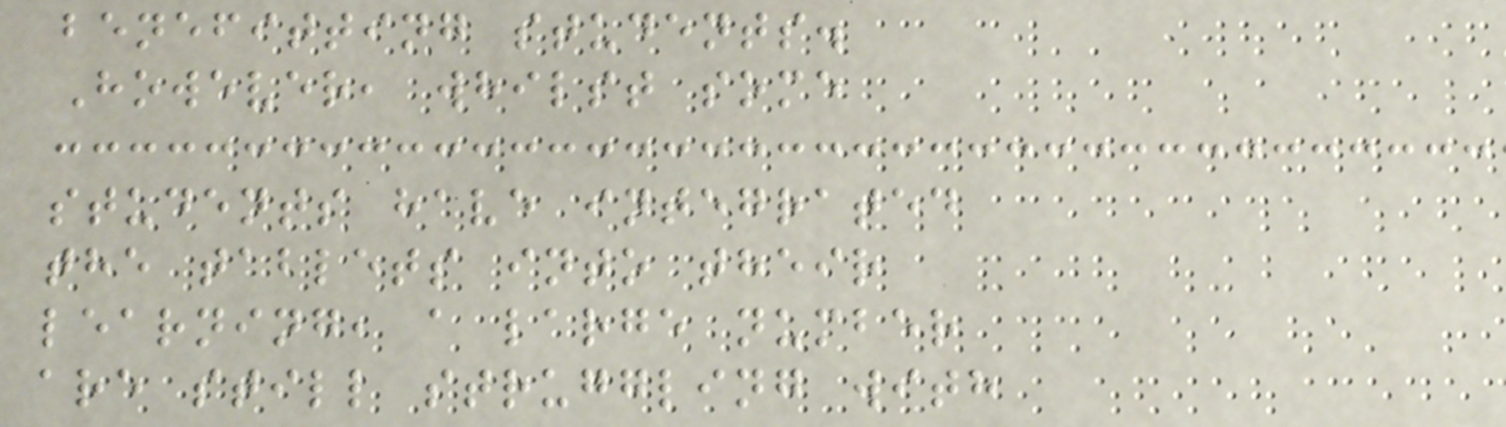benefitting students.
However, whilst some
students have integrated
the tablets into their
learning, a large number
are still struggling with
